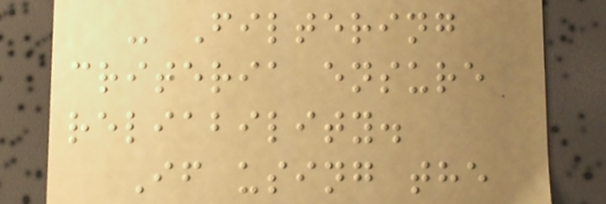- Filtering
criteria ensure
reliability.
If using the
